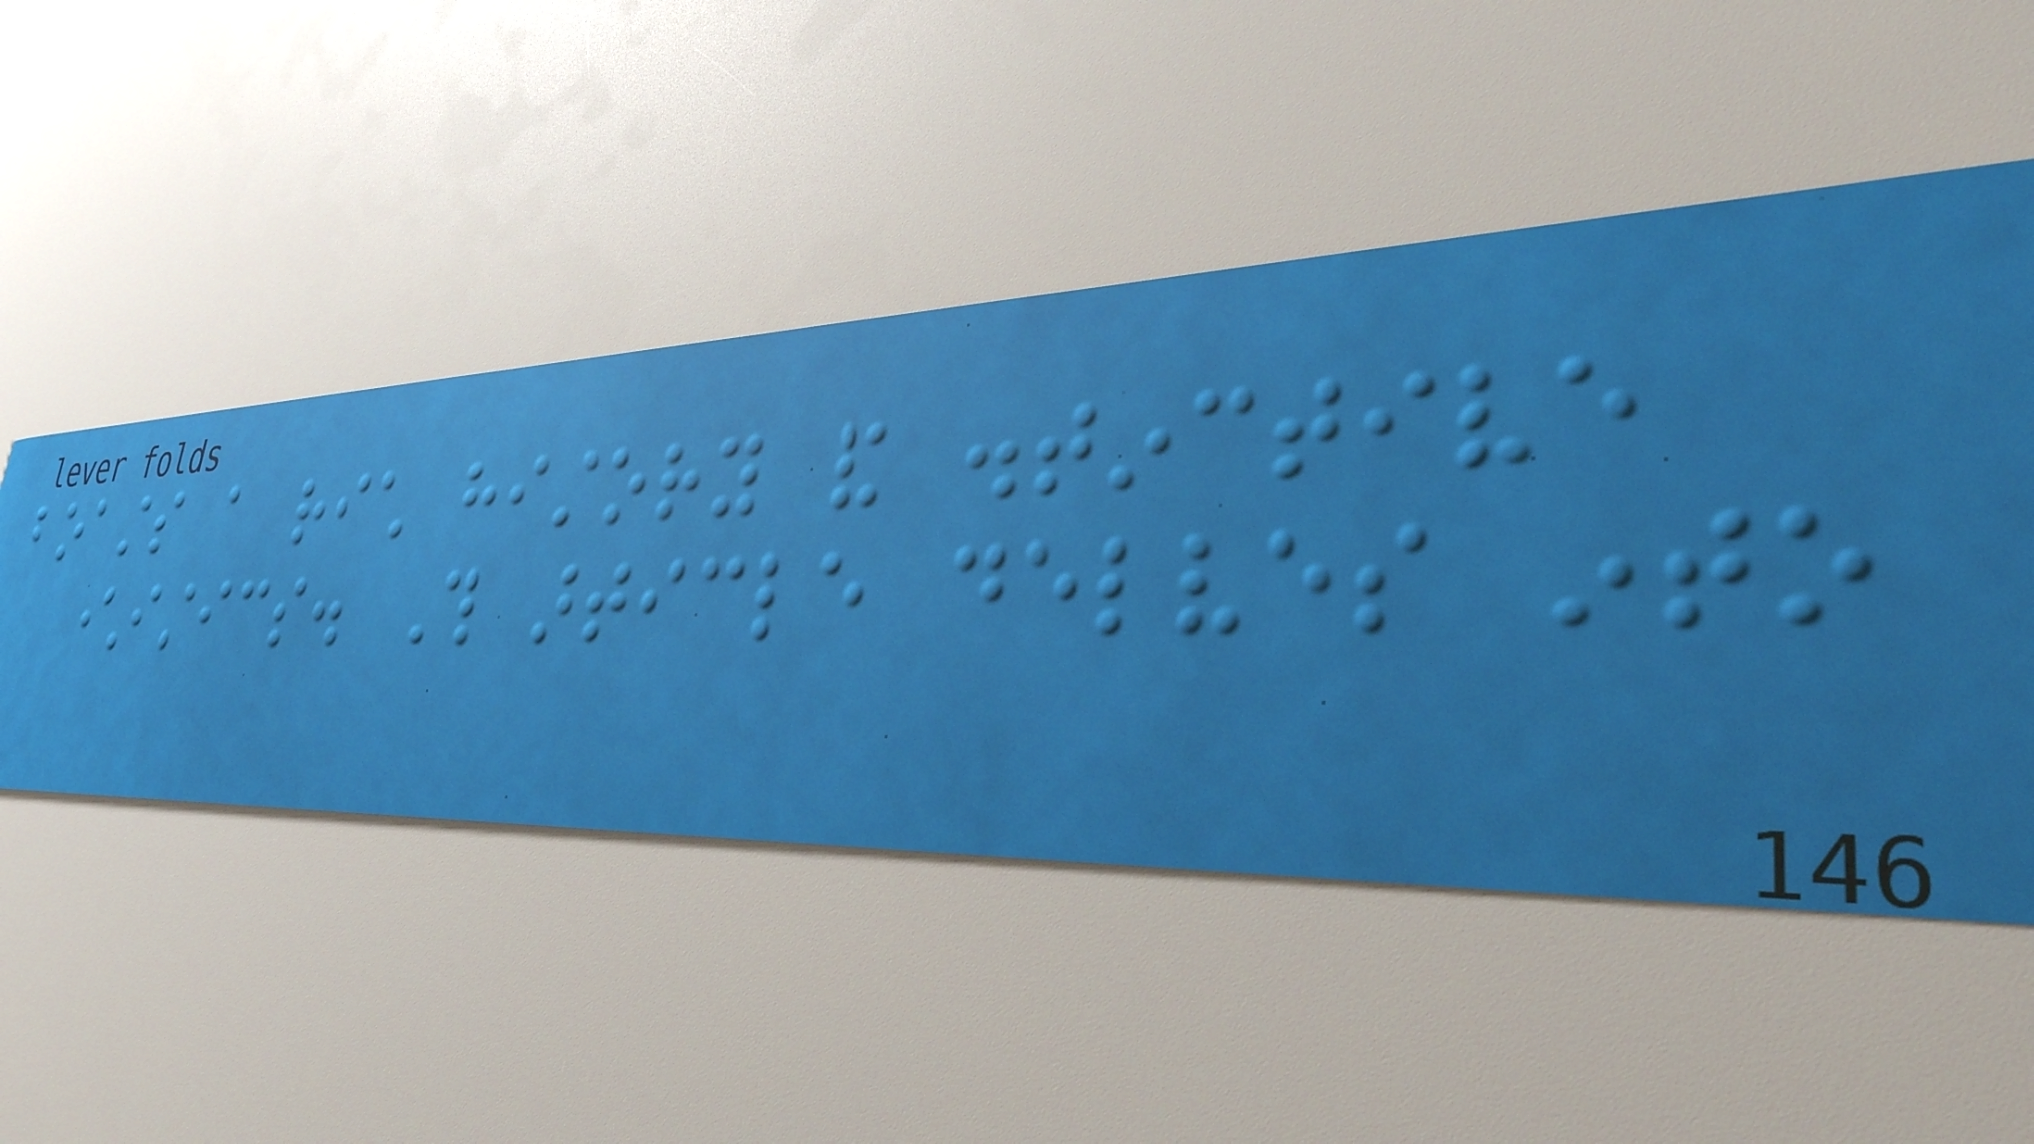boasts a rich history and distinctive
characteristics. This article delves into
